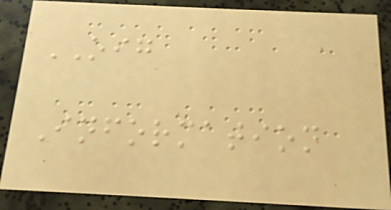OIG
Information
